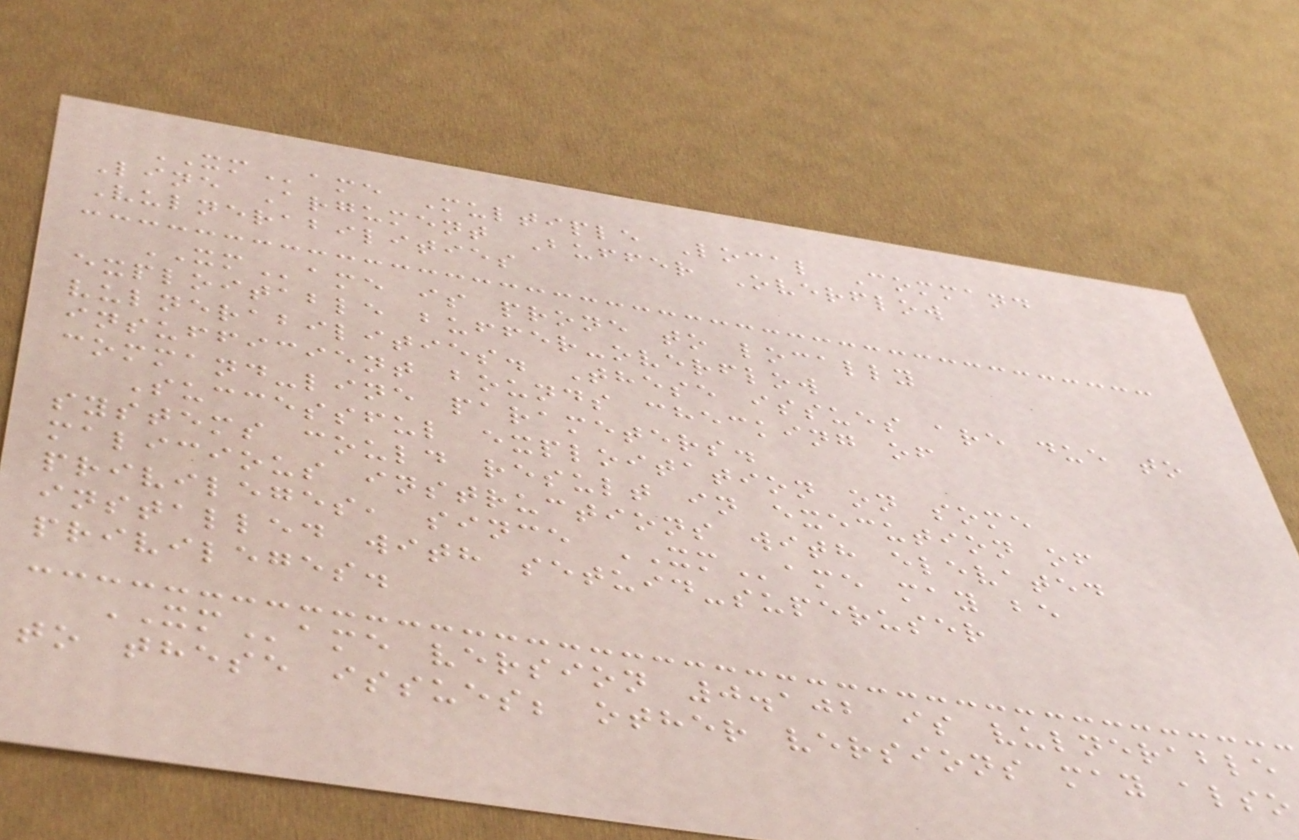XMame Multiple Local Command
Line Argument Buffer Overflow
Vulnerabilities
XMame is prone to locally
exploitable buffer-overflow
vulnerabilities. These issues are due to
insufficient bounds checking of
command-line parameters.
Successful exploitation on some
systems could result in execution of
malicious instructions with elevated
privileges, since XMame may be
installed with setuid-superuser
privileges.
XMame version 0.102 is vulnerable
to these issues; other versions may also
